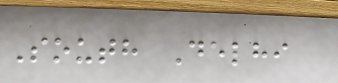South Delhi
